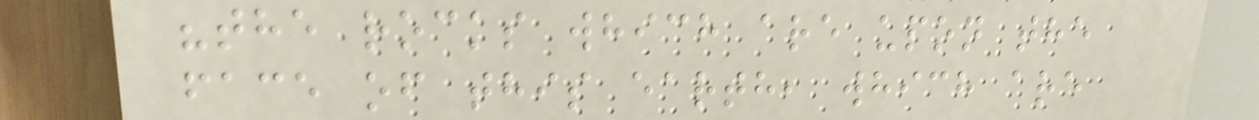"the rocks which are upon the
face of this earth, which are
